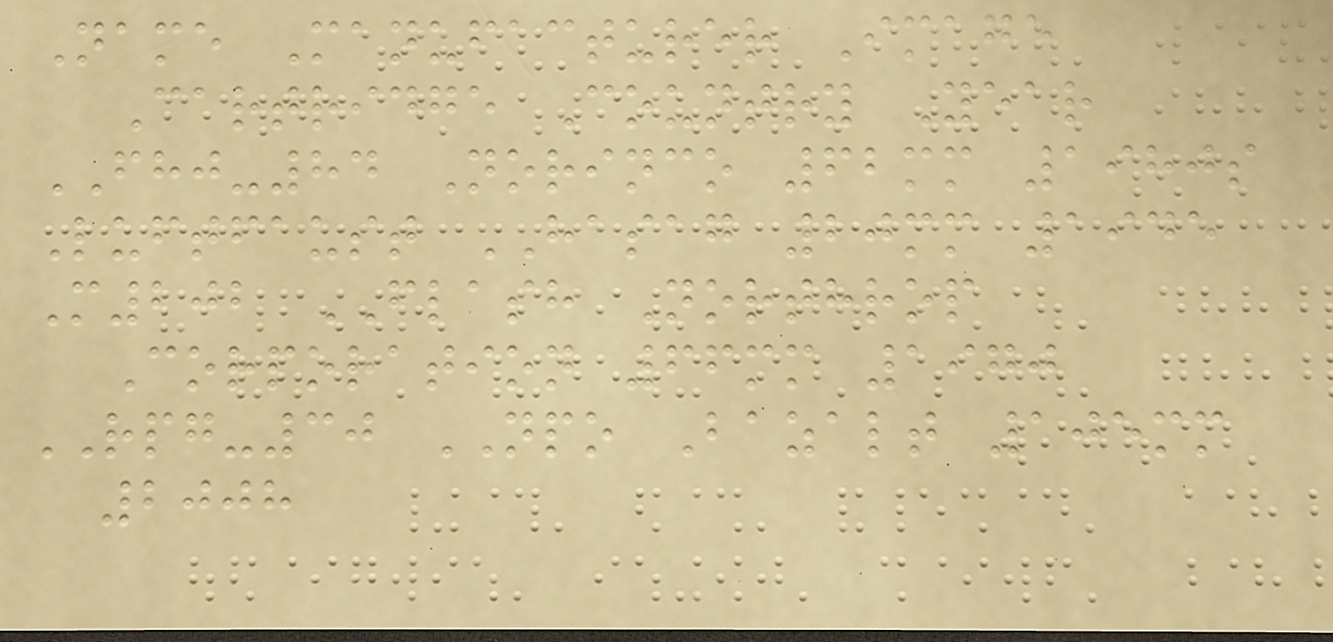Name Manufacturer Image
Cartridge Country Year
FHJ-84 Norinco 62mm 1980s
Luftfaust HASAG 20mm 1945
M202 FLASH Northrop
Corporation 66mm 1970
RPG-30 NPO Bazalt 105mm
2008
